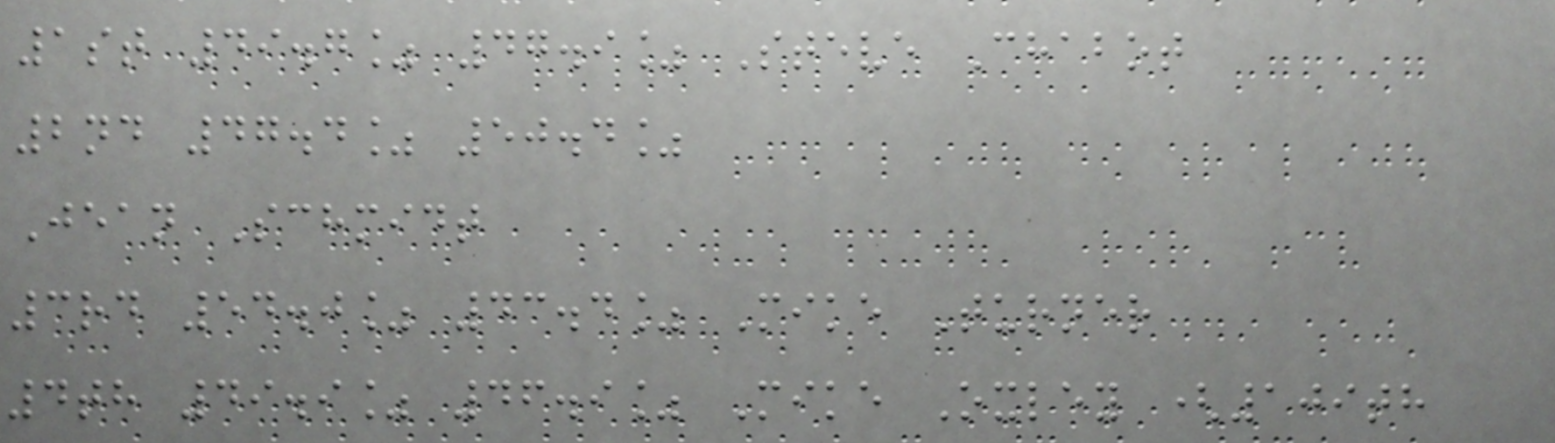1st 49.7% 47.9% Steve Chabot
2nd 47.4% 50.4%
Jean Schmidt
3rd 54.0% 43.4% Mike Turner
4th 49.9% 46.9% Mike Oxley (109th
